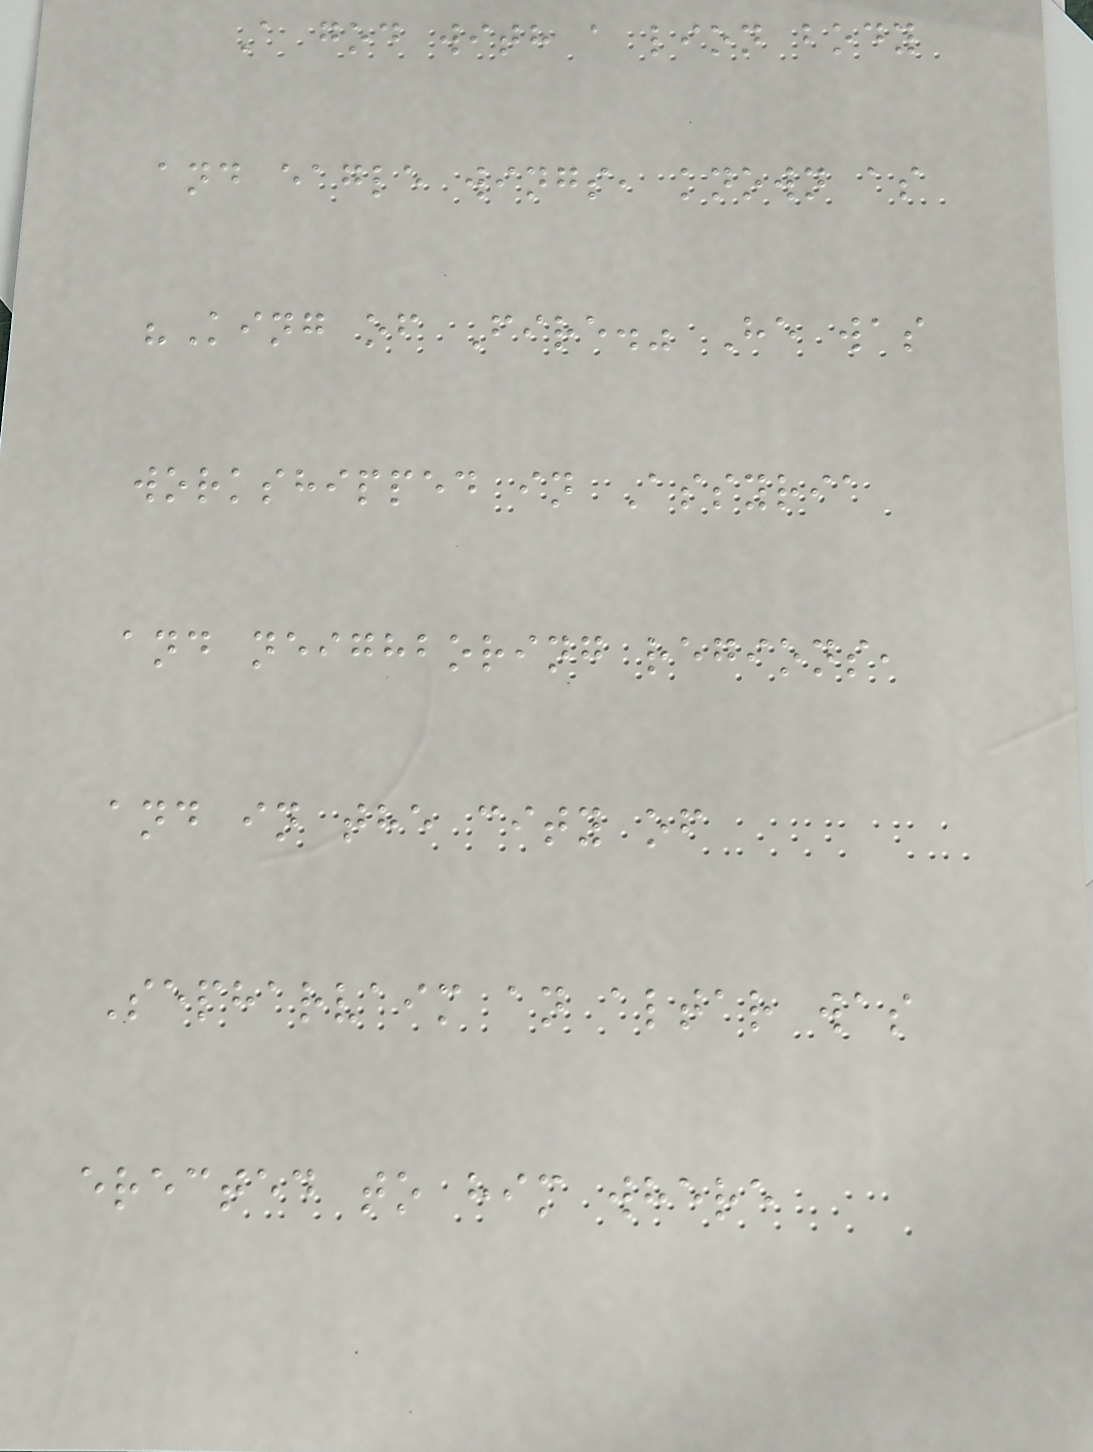A god with a lion body
and eagle wings, known as
"King of Fire." He was
workshipped in Assyria
and neighboring regions,
and in the city of
Sepharvaim an altar was
erected to him where
